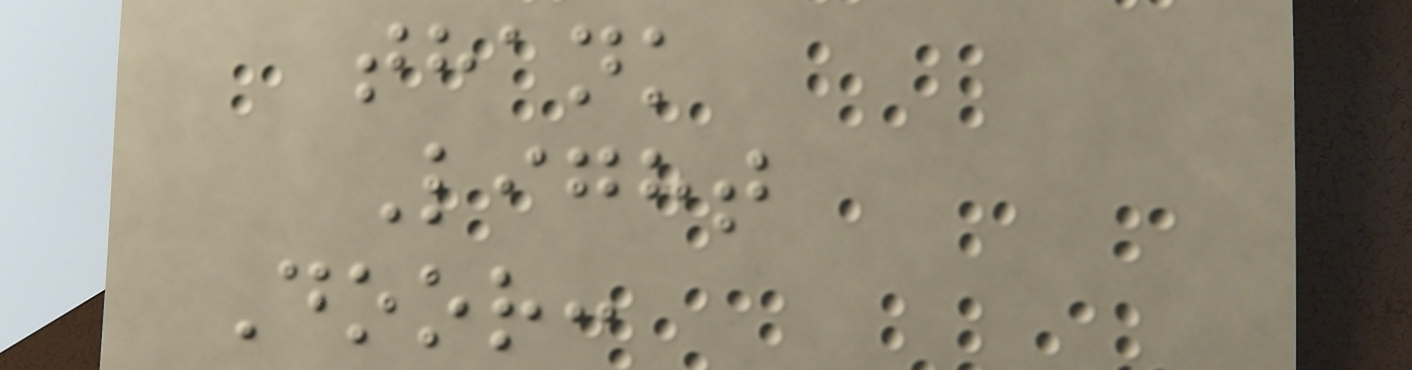thank
Light
Door:
